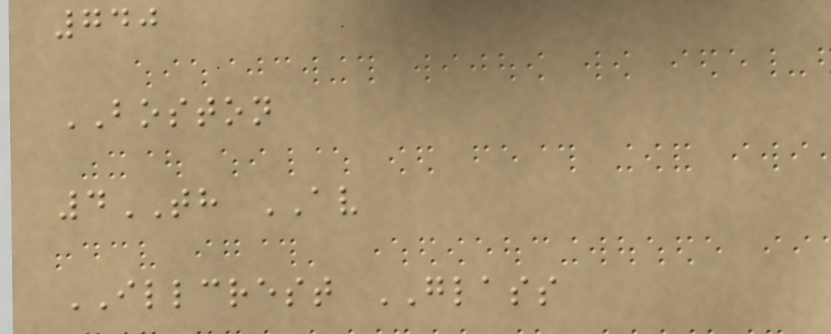740
BOSTON
4TH AV
ILLCREST GLASS
